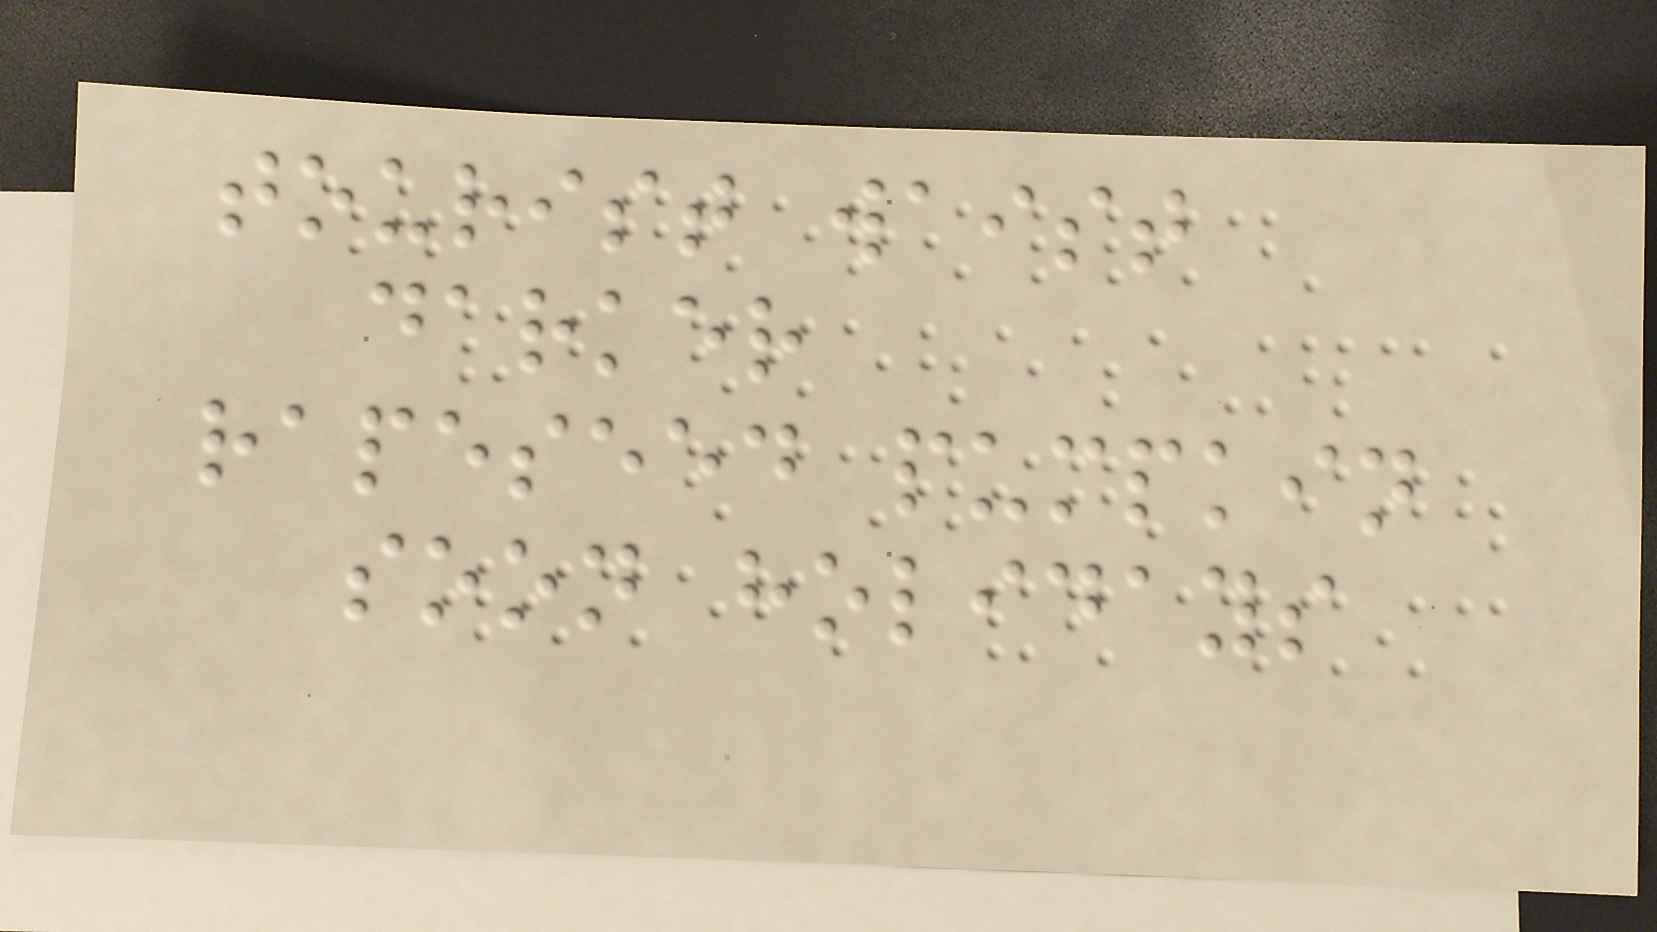tourist waist
darker
rapeseed pumpkin
soon holidays
